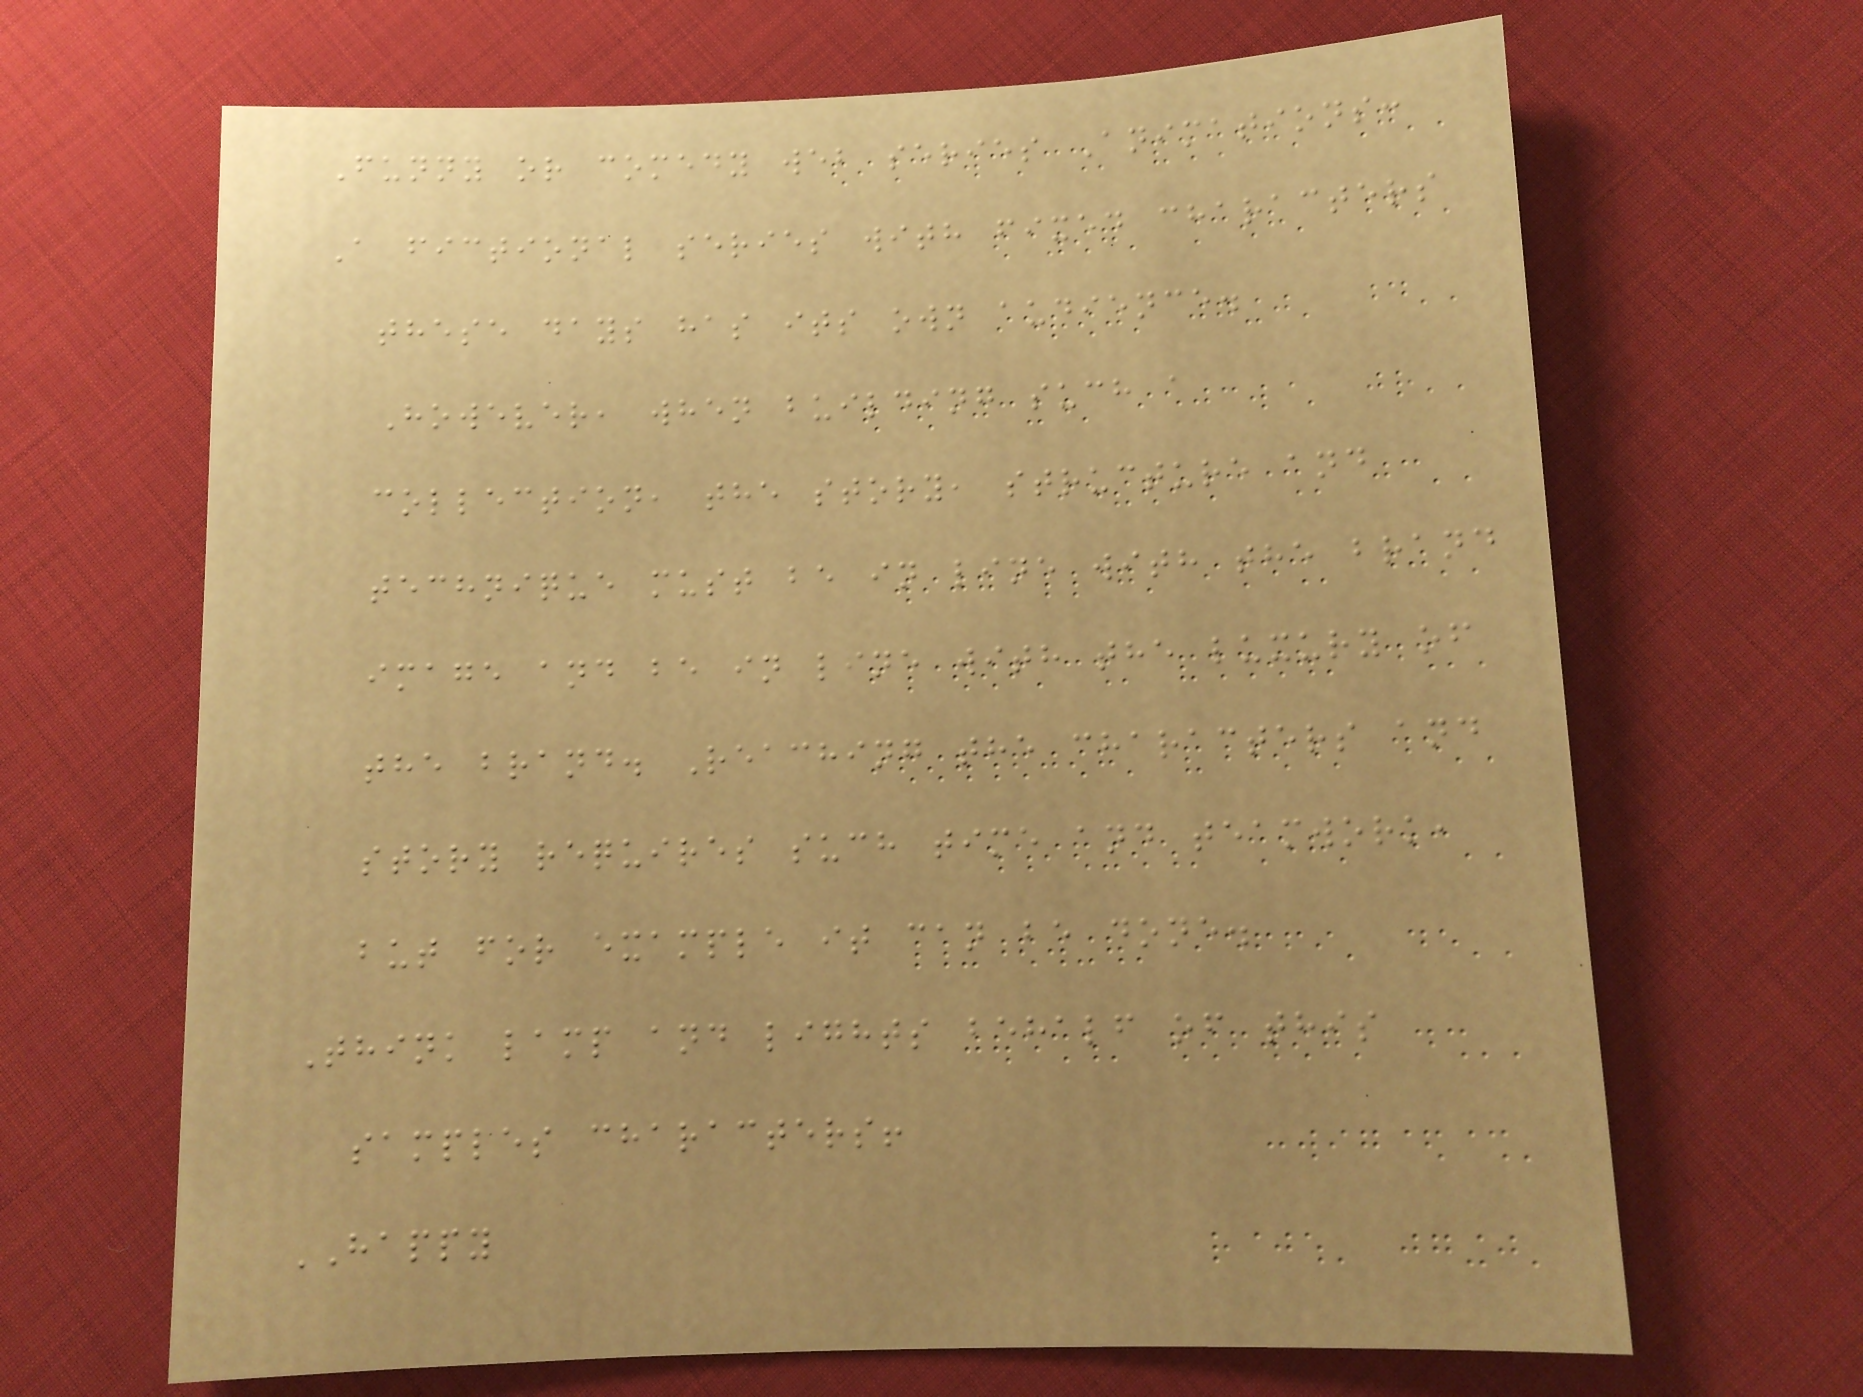Funny or comedy web series Animations:
A fictional series with fixed characters
these days has its own audience.
However, when building such a
collection, the story, structure and
technique must be in line with the brand
image and be in line with the luxury of
the brand. Reaching the characters and
story requires such time and teamwork,
but for example it can be done.
Think lamp and lights behalf of this
samples characters!
HAPPY
